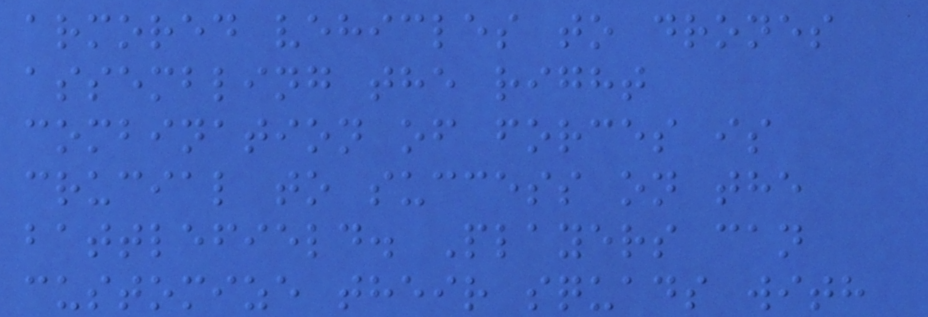armored vehicles to drones
assembling the right
combination of forces is
crucial to success on the
battlefield. Players can
customize their squads with
